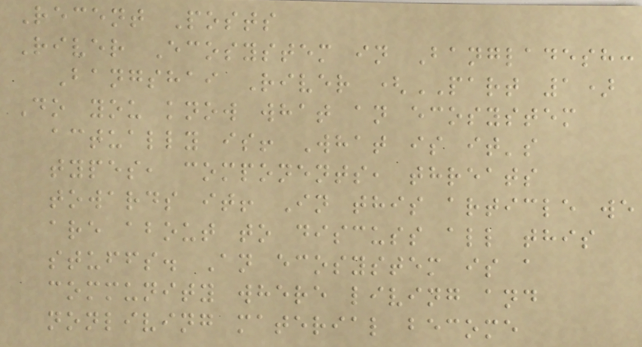Recent Posts
River Ecosystem in Bangladesh:
Bangshai River (PART 1)
Do you know what an ecosystem
actually is! What is it's
types, components, threats
towards it! In this article we
are about to discuss all this
stuffs. An ecosystem is a
community where living and
nonliving material become
